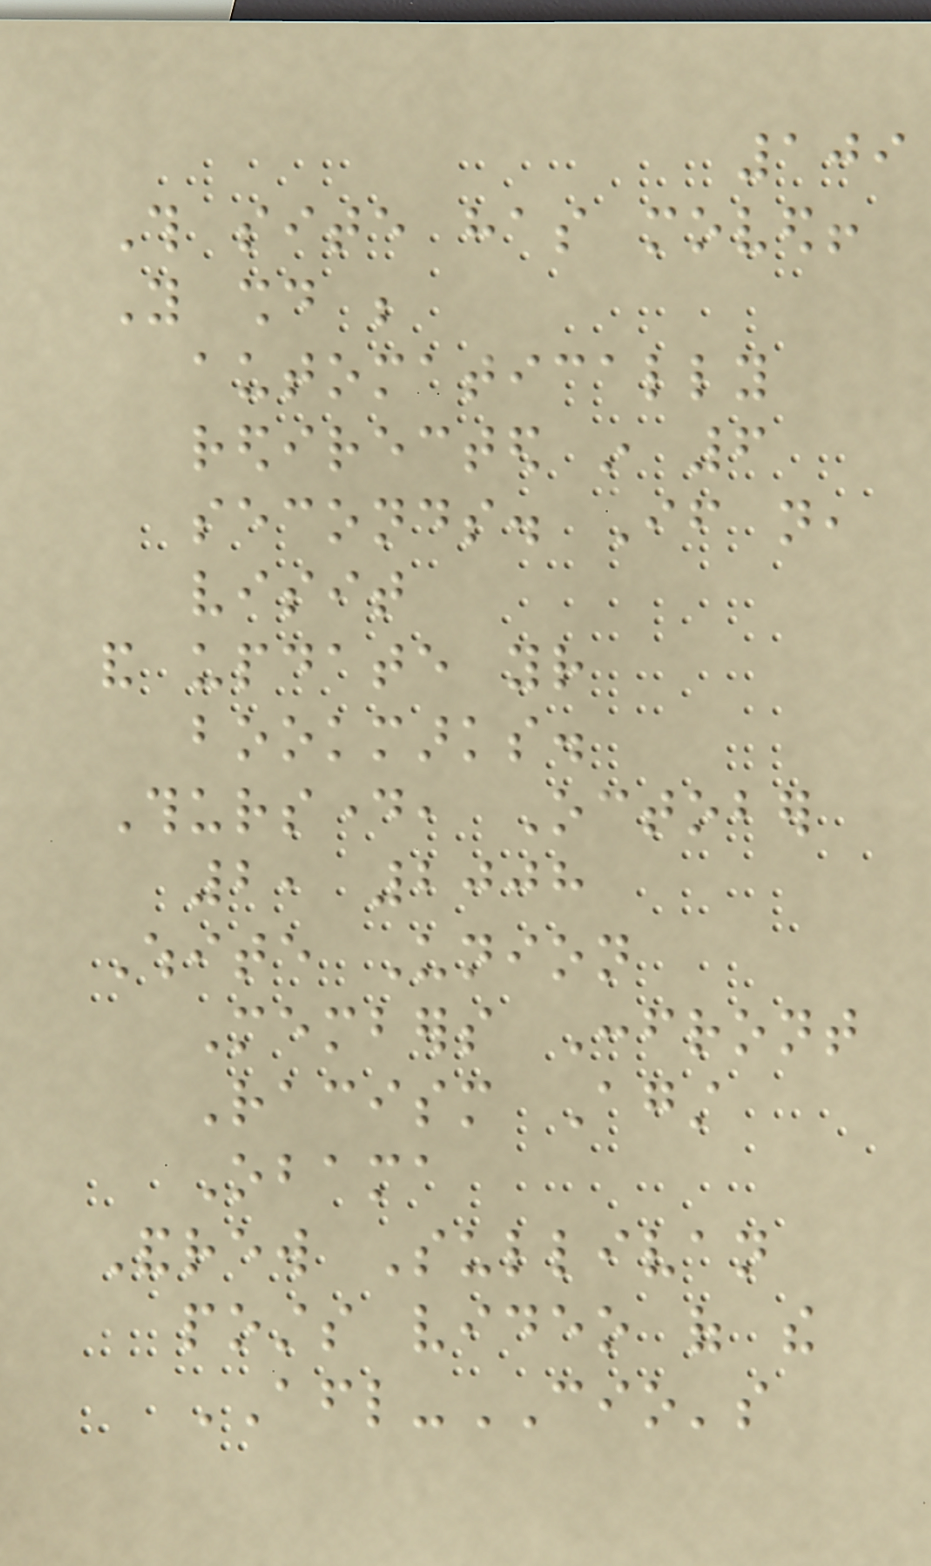109
This site has moved!
You should be
automatically
redirected in 6
seconds. If not,
visit
and update your
bookmarks.
Thursday, October
2, 2008
White Union
Members Confront
Racism Against
Obama
Andrew Sullivan
posts video of the
AFL-CIO's
